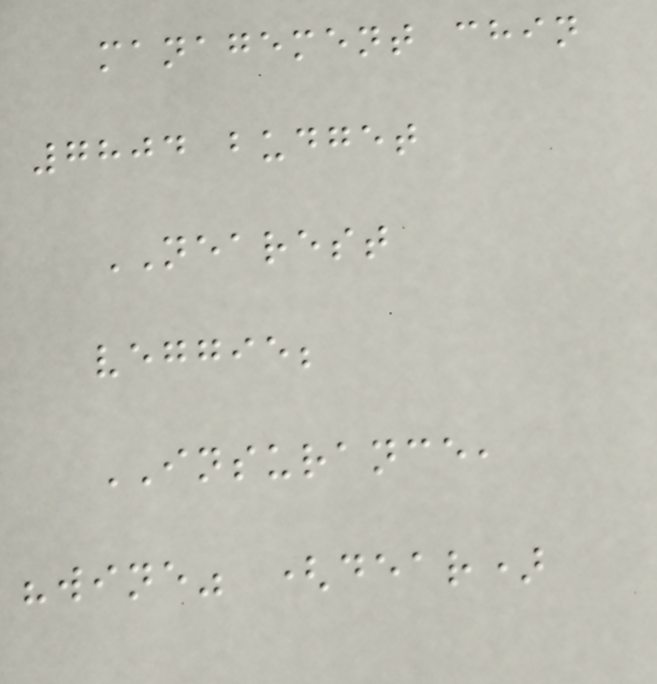management chin
7804 budget
NEAREST
veggie;
INSURANCE,
"wine" (dear)
